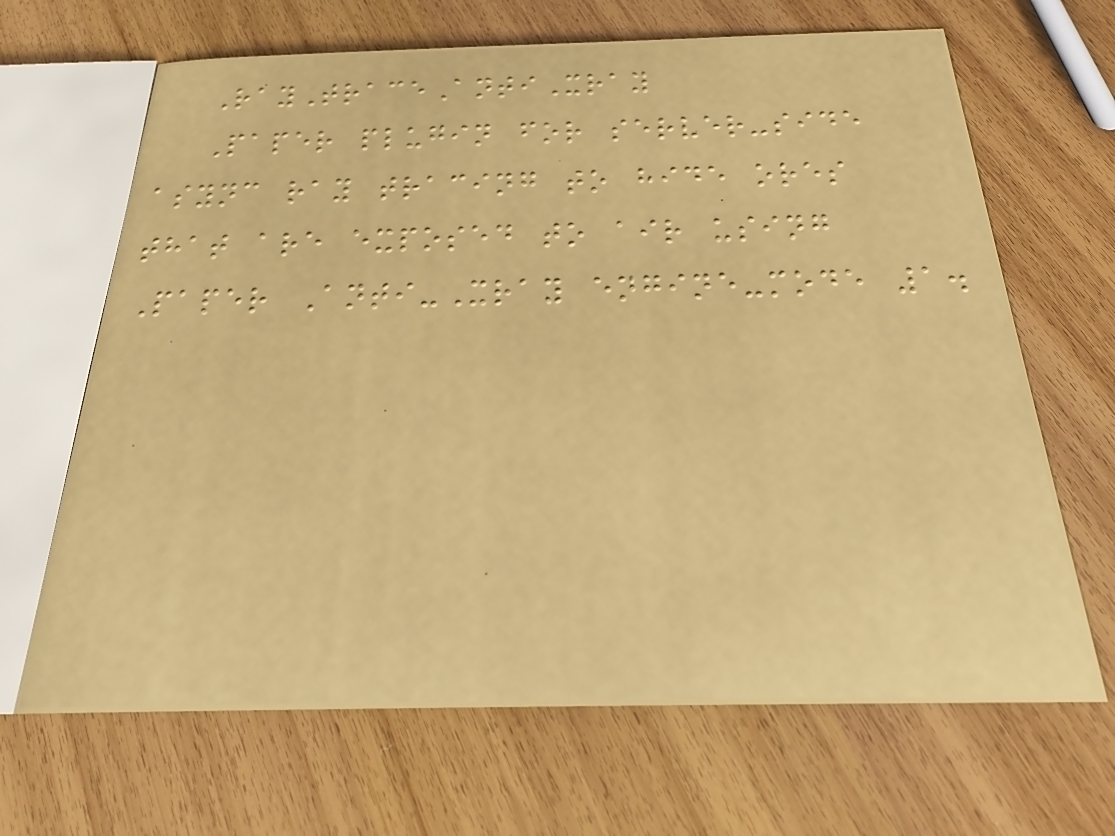RayTraceAntiXray
Paper plugin for server-side
async ray tracing to hide ores
that are exposed to air using
Paper Anti-Xray engine-mode 1.
